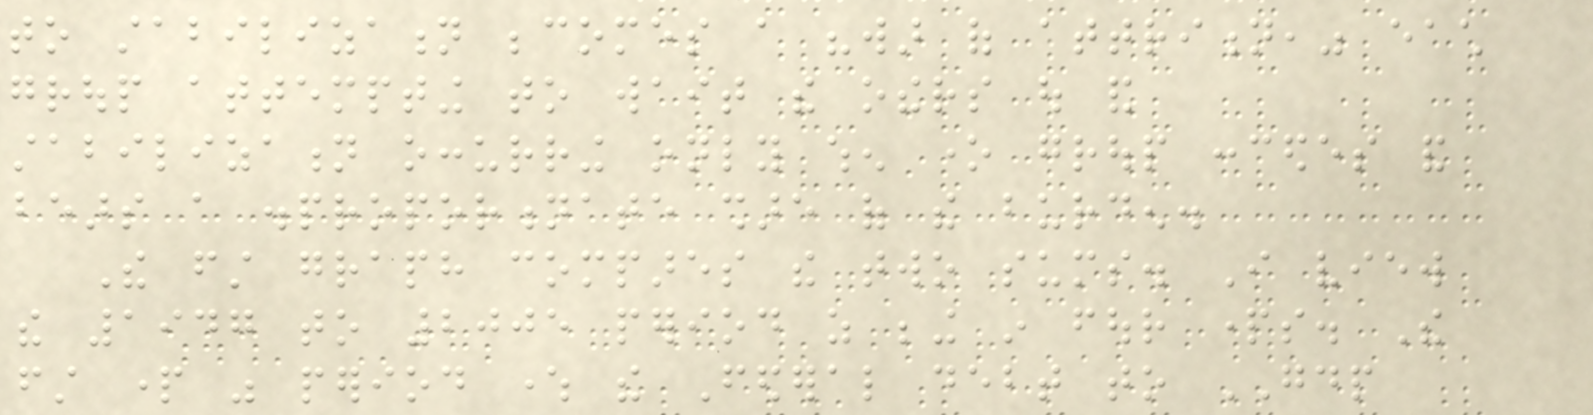to stabilization becomes a "war of attrition," each
group attempting to wait the others out and
stabilization occurring only when one group concedes and
bears a disproportionate share of the burden.
The first graph compares the two sums. I view
the 1947 to 2005 period as being in four parts. The
first part was period where the Federal debt to GDP
